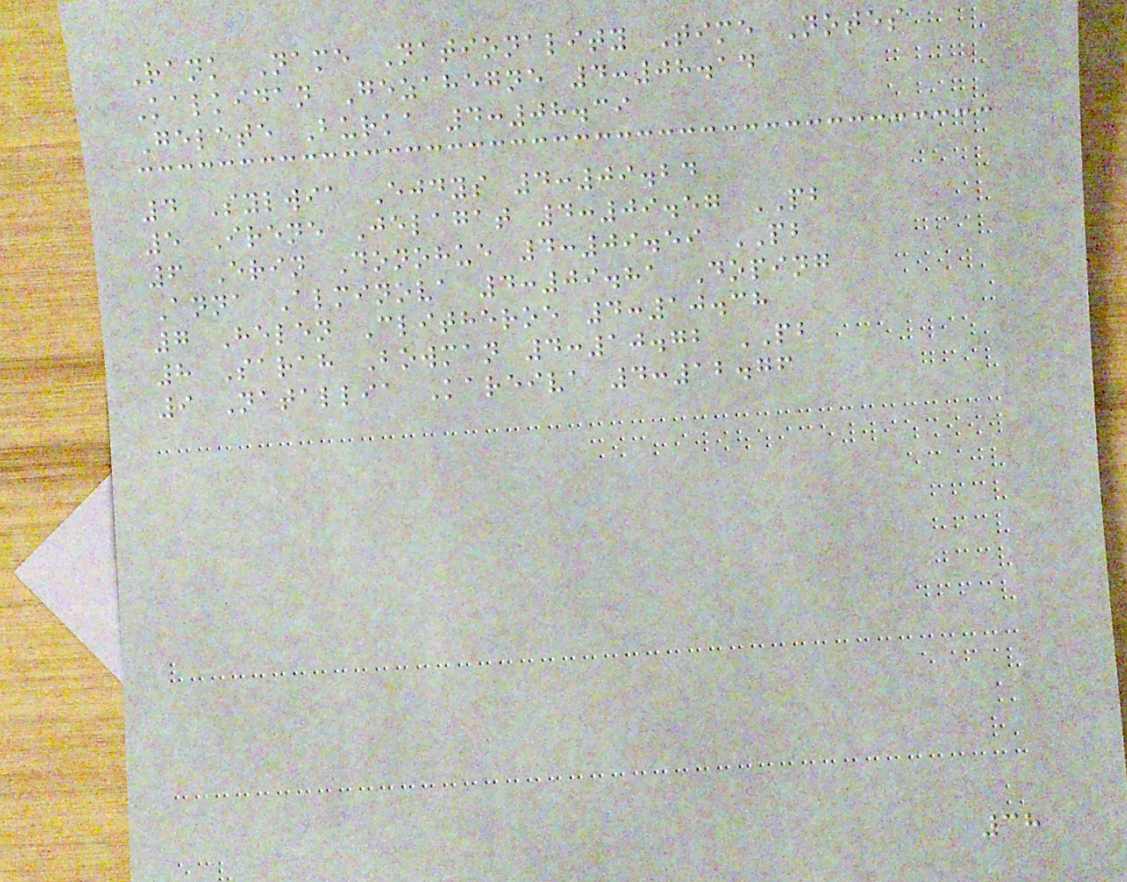Rank Name Nationality Time Notes
Kalkidan Gezahegne 4:08.14
Gelete Burka 4:08.39
4 Sylwia Ejdys 4:09.24
5 Irene Jelagat 4:09.57 PB
6 Erin Donohue 4:09.59 PB
Anna Alminova 4:09.81 Doping
7 Helen Clitheroe 4:10.38
8 Sarah Bowman 4:10.72 PB
9 Natallia Kareiva 4:12.76
38
